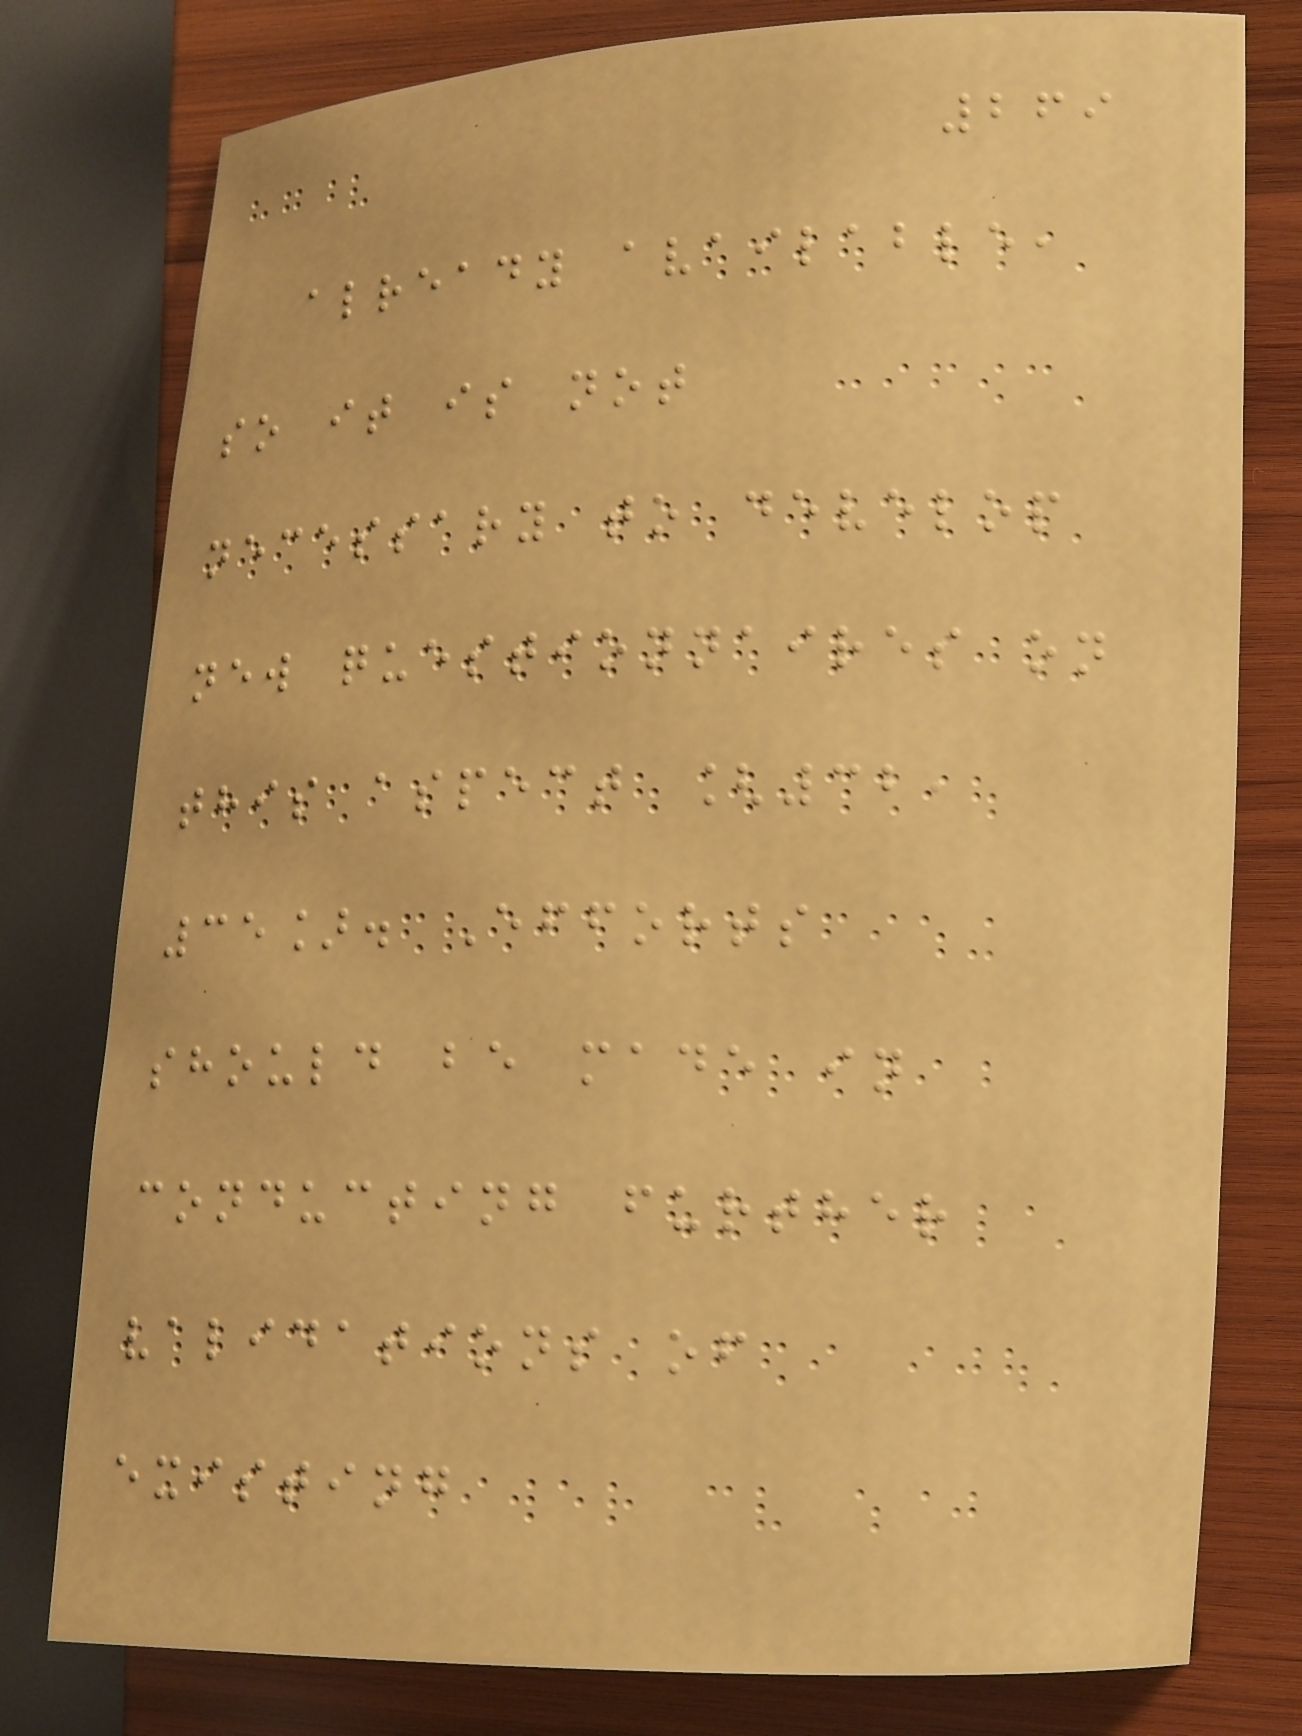269
already available,
so it is not
necessary to develop
new questionnaires on
this aspect [32,
35]. Efforts
should be made in
conducting further
validations of
existing
